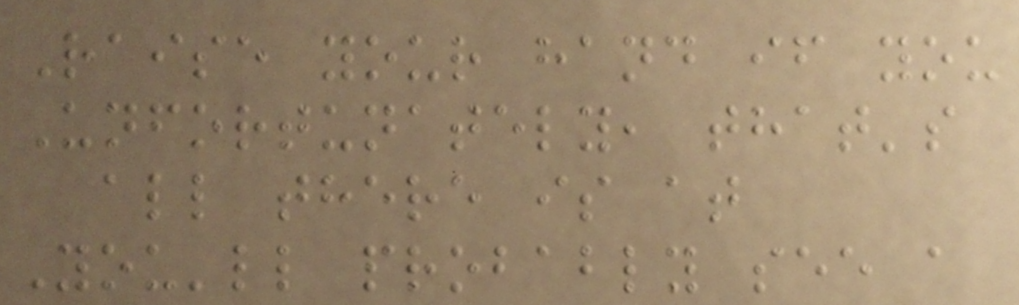Raise your hand if you
Unfortunately, that's
all there is at
You'll probably see a
